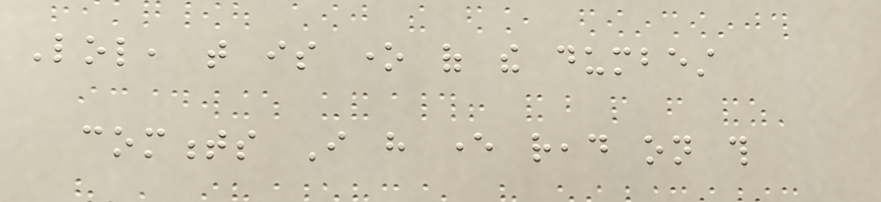Lol, that is one of the dumbest
comments I have ever read on this
